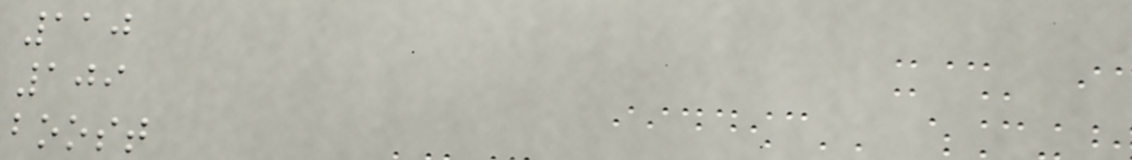110
109
boost
